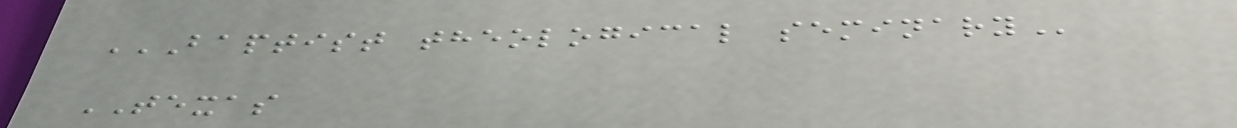BAPTIST THEOLOGICAL SEMINARY
TEXAS
